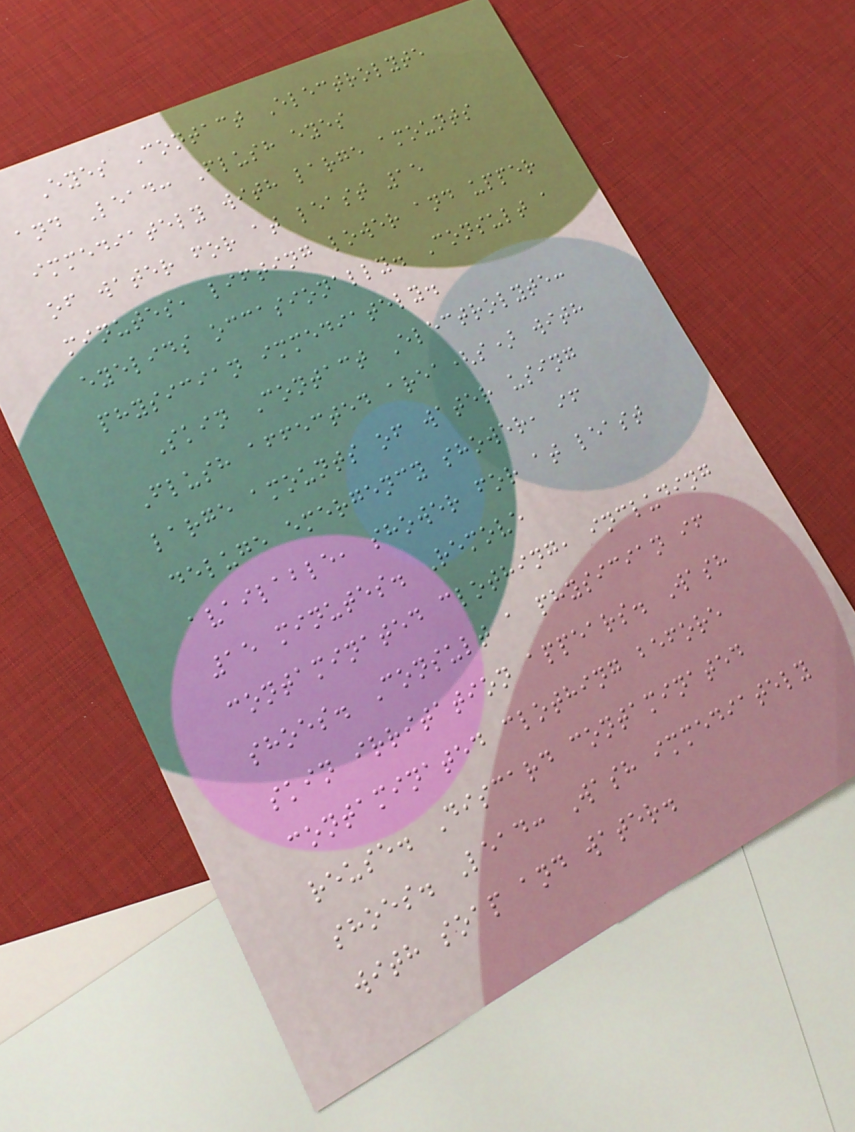Eyes Contact Electrolyte
and Lead: Flush eyes
immediately with large amounts
of water for at least 15
minutes, lifting lower and upper
eyelids occasionally. Consult a
physician immediately.
Skin Contact Electrolyte:
Flush affected area(s) with
large amounts of water using
deluge emergency shower, if
available, shower for at least
15 minutes. Remove
contaminated clothing, including
shoes. Consult a physician if
skin irritation appears. Wash
contaminated clothing before
reuse. Discard contaminated
shoes. Lead: Wash immediately
with soap and water.
